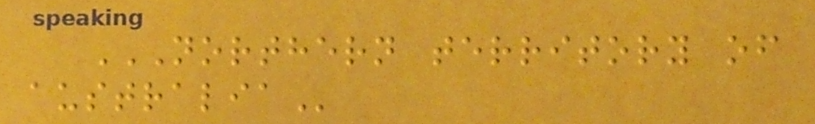NORTHERN TERRITORY OF
AUSTRALIA
